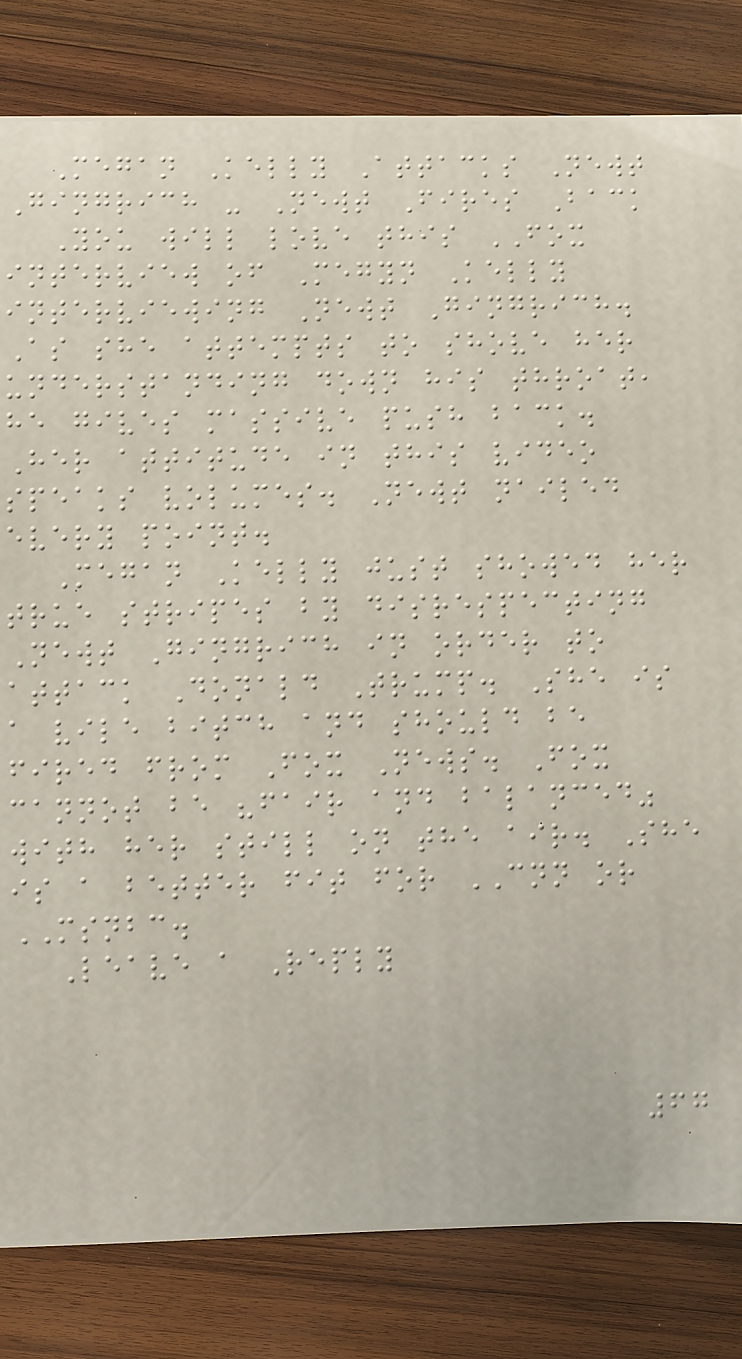Megan Kelly Attacks Newt
Gingrich - Newt Fires Back
You will love this FOX
interview of Megyn Kelly
interviewing Newt Gingrich.
As she attempts to shove her
understanding down his throat,
he gives massive push back.
Her attitude in this video
speaks volumes. Newt nailed
every point.
Megan Kelly just showed her
true stripes by disrespecting
Newt Gingrich in order to
attack Donald Trump. She is
a vile bitch and should be
fired from Fox News. Fox
cannot be "fair and balanced"
with her still on the air. She
is a better fit for CNN or
MSNBC.
Leave a Reply
67
